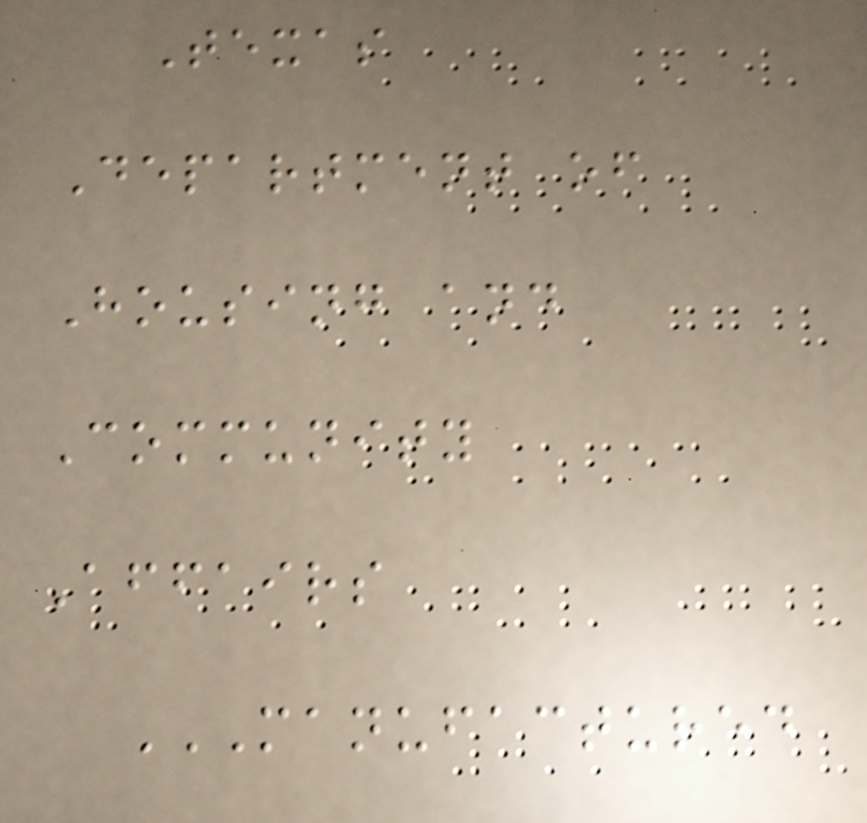Texas
Department of
Housing and
Community
Affairs
MANUFACTURED
